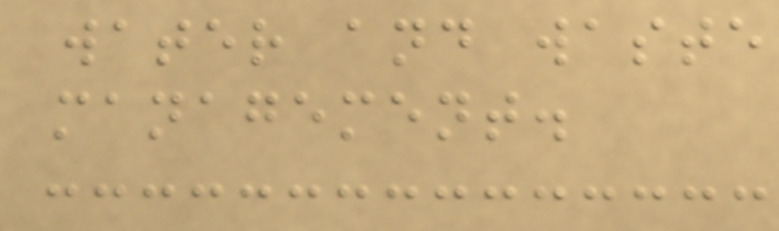water and waste
management.
